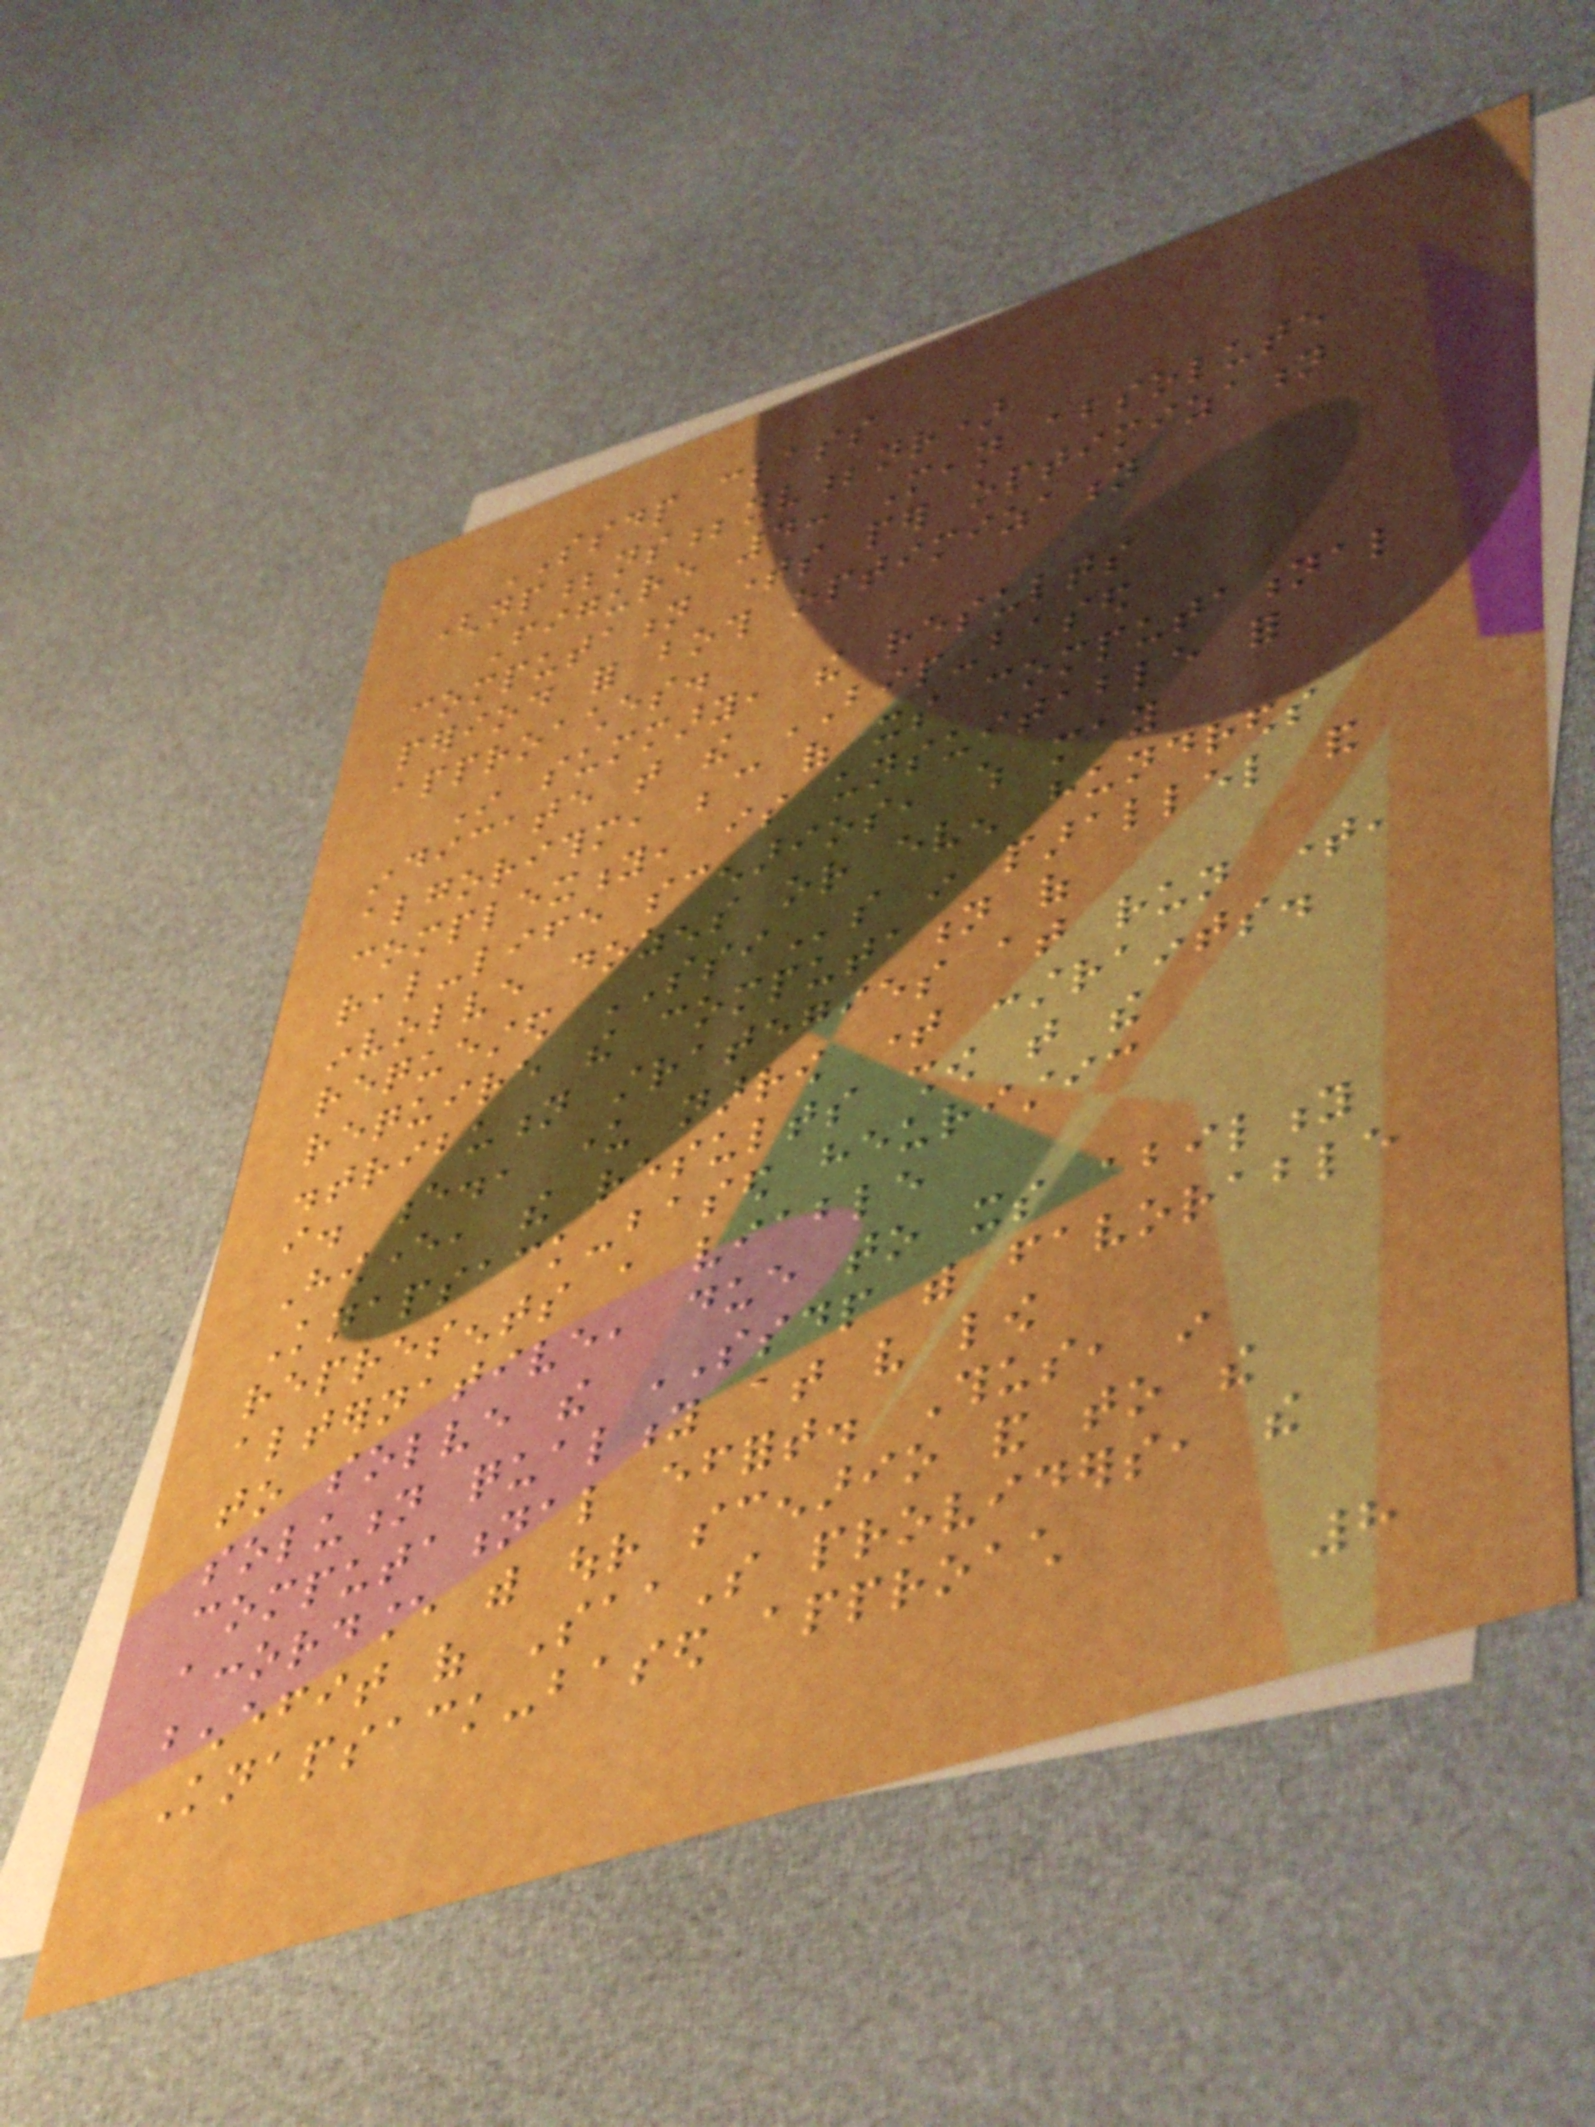SSDP class
(np;ns;nv;nr)
Figure 4: Mean absolute
computation times per optimization
period for both optimization
approaches.
In summary, the results
indicate that the BIP-based
algorithm, because of its computational
complexity, is unsuitable for
real-life scenarios, which may
involve dozens or even hundreds
requested SSIs in parallel and
require the computation of
distribution strategies at run time,
i. e., under narrow time constraints.
However, the results show that the
Knapsack-based heuristic
represents a viable
alternative, due to its ability
to solve the SSDP with favorable
solution quality at very low
computational effort. Thus, in
accordance with our scenario and to the
benefit of SaaS providers, the
Knapsack-based approach
8
